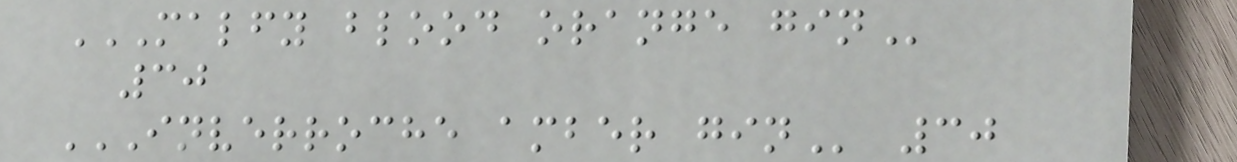MALFY BLOOD ORANGE GIN
30
INVERROCHE AMBER GIN 30
